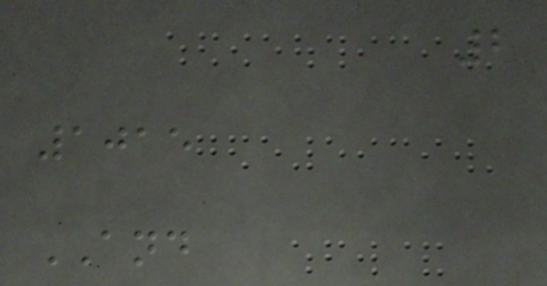2
1015
AND
